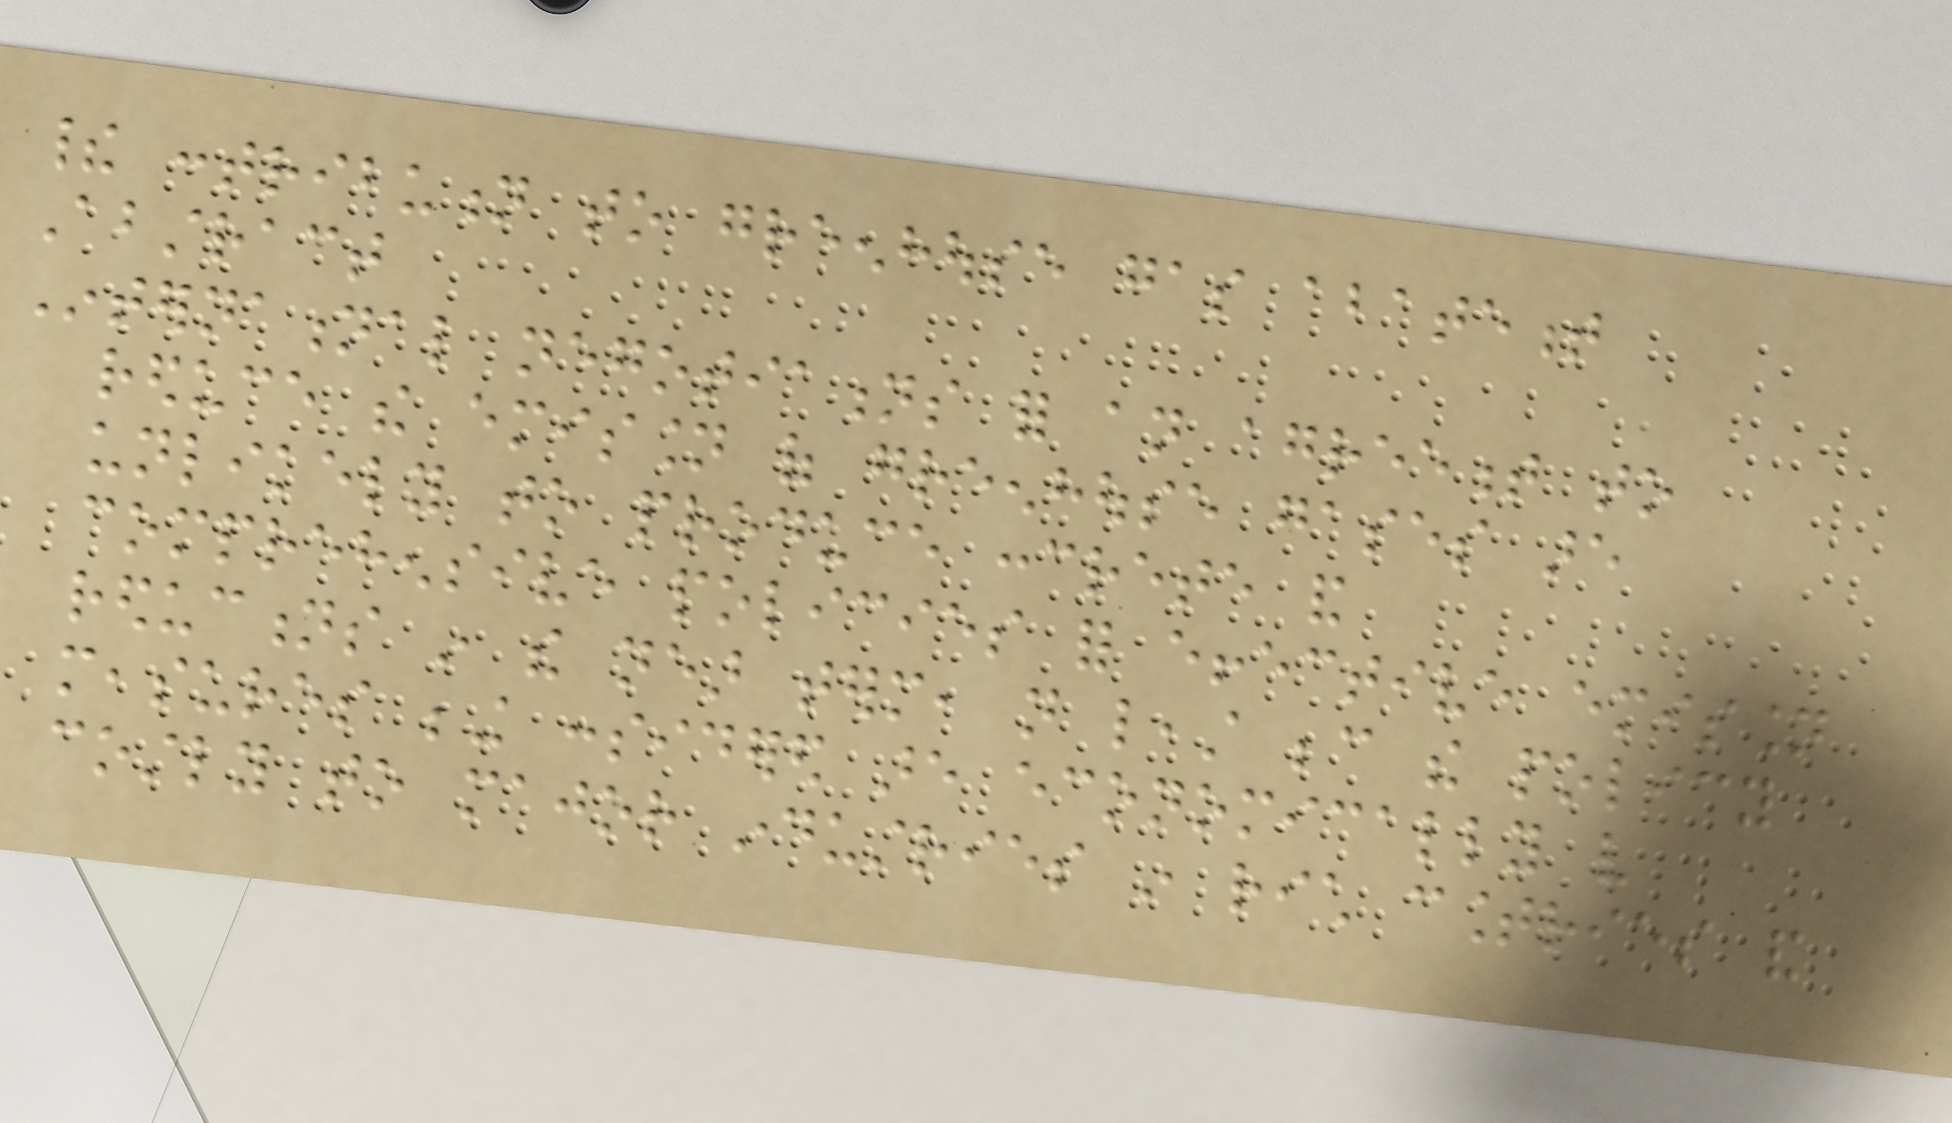their contribution to greenhouse gas abatement
Abstract
International negotiations for an agreement to
reduce the emission of greenhouse gases are
unlikely to produce concrete and
comprehensive policies for effective emission
reductions in the near term, not least because the policy
measures being considered are economically very
costly to major industries in rich countries and
